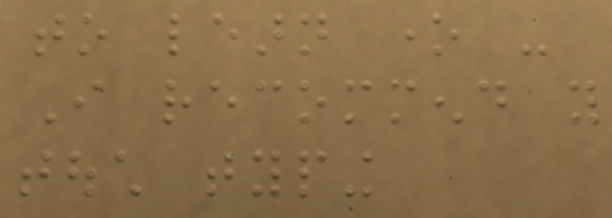to learn one -
I recommend you
touch typing
